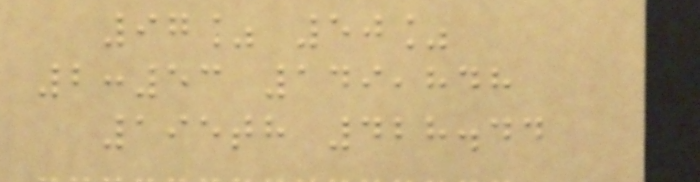97% 50%
2:53 149,848
195th 428.44
